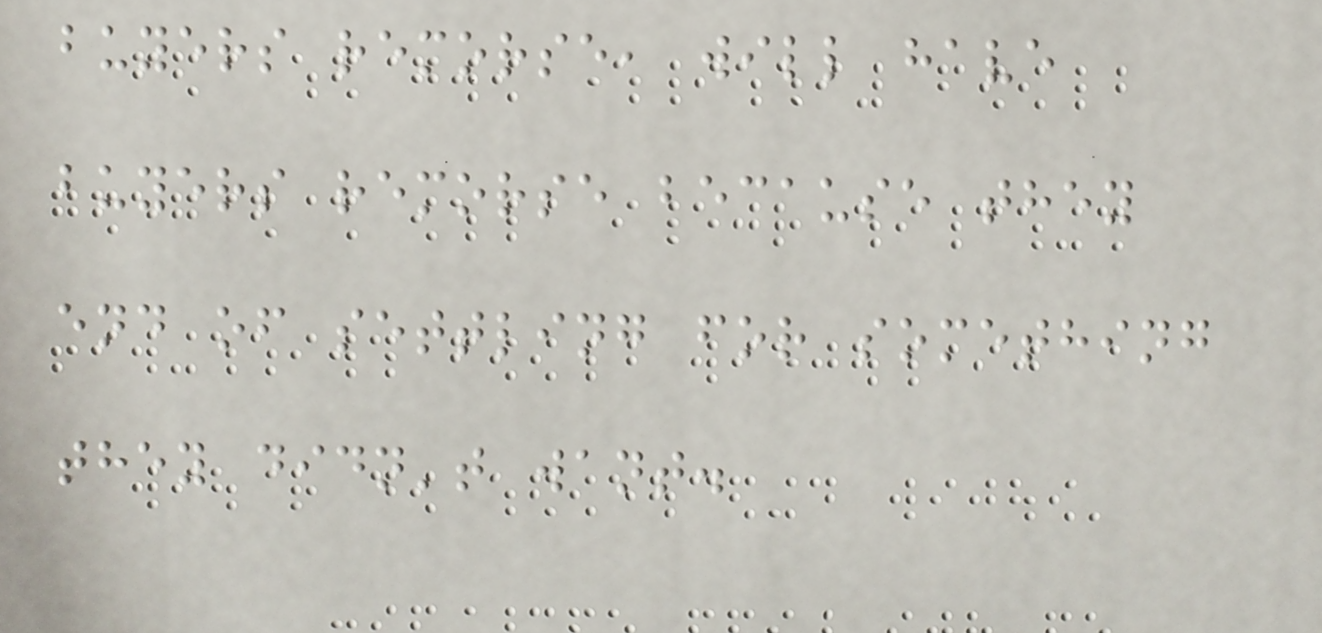buyers remorse, will have
buyers remorse because they
end of settling for something
they didn't want.
